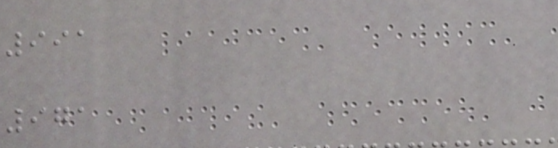991
971
